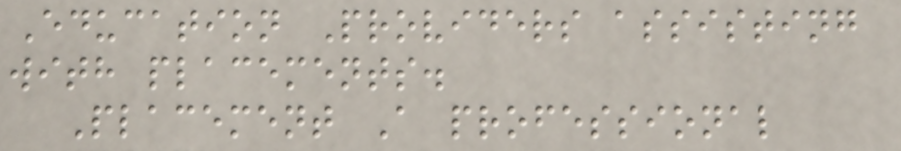Education Providers assisting
with placements.
Placement A professional
